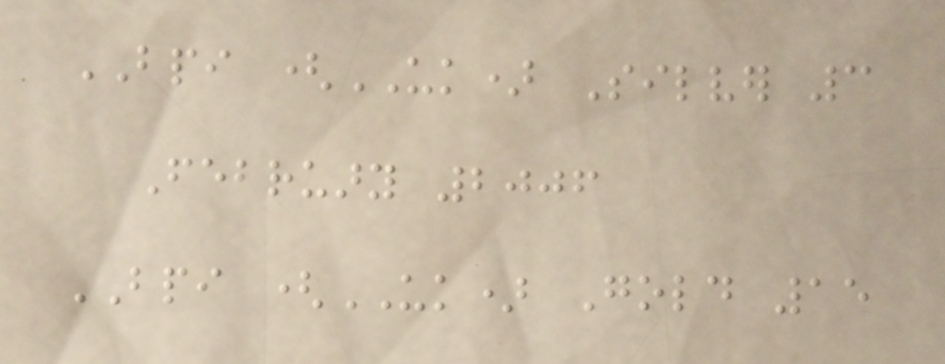BPI (UK) Silver 3
February 2006
BPI (UK) Gold 15
